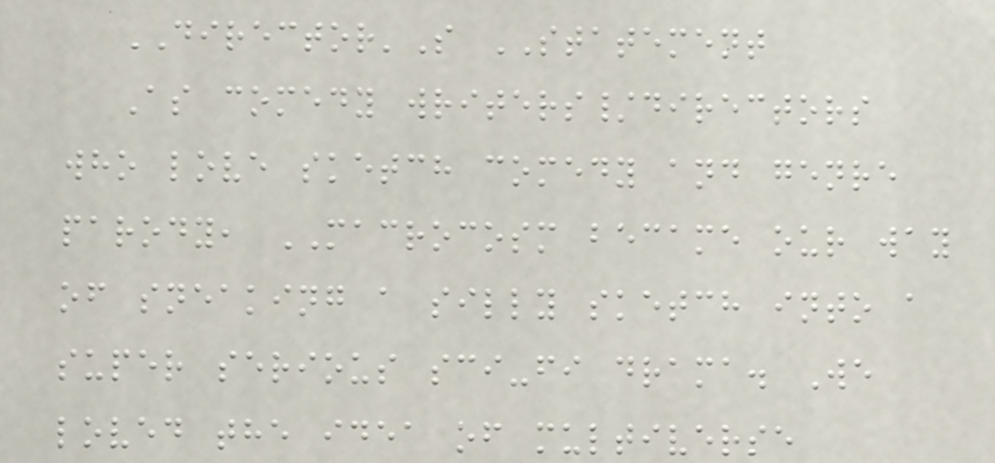DIRECTOR'S STATEMENT
As comedy writers/directors
who love sketch comedy and genre
parody, MACROCOSM became our way
of sneaking a silly sketch into a
super serious sci-fi drama. We
loved the idea of multiverse
